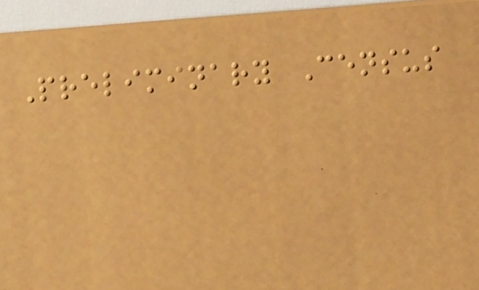Preliminary Census
